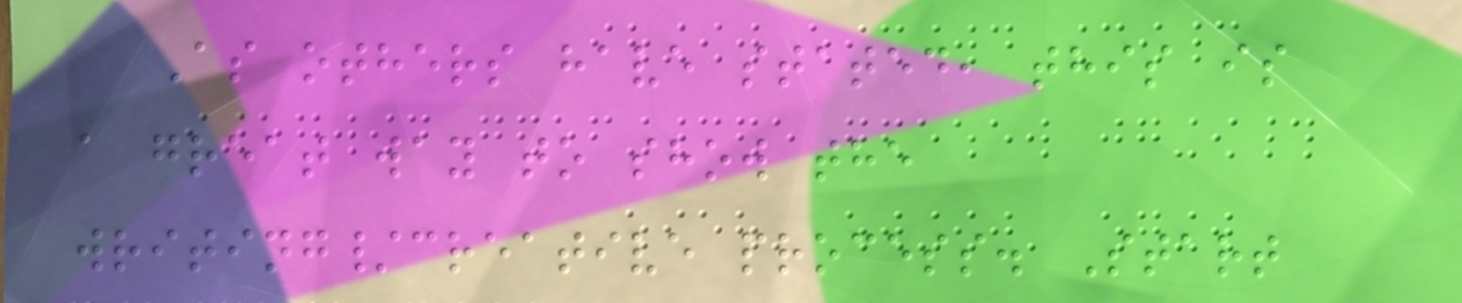As others have stated, this is
a great way to show the
writing/creative process. Start
